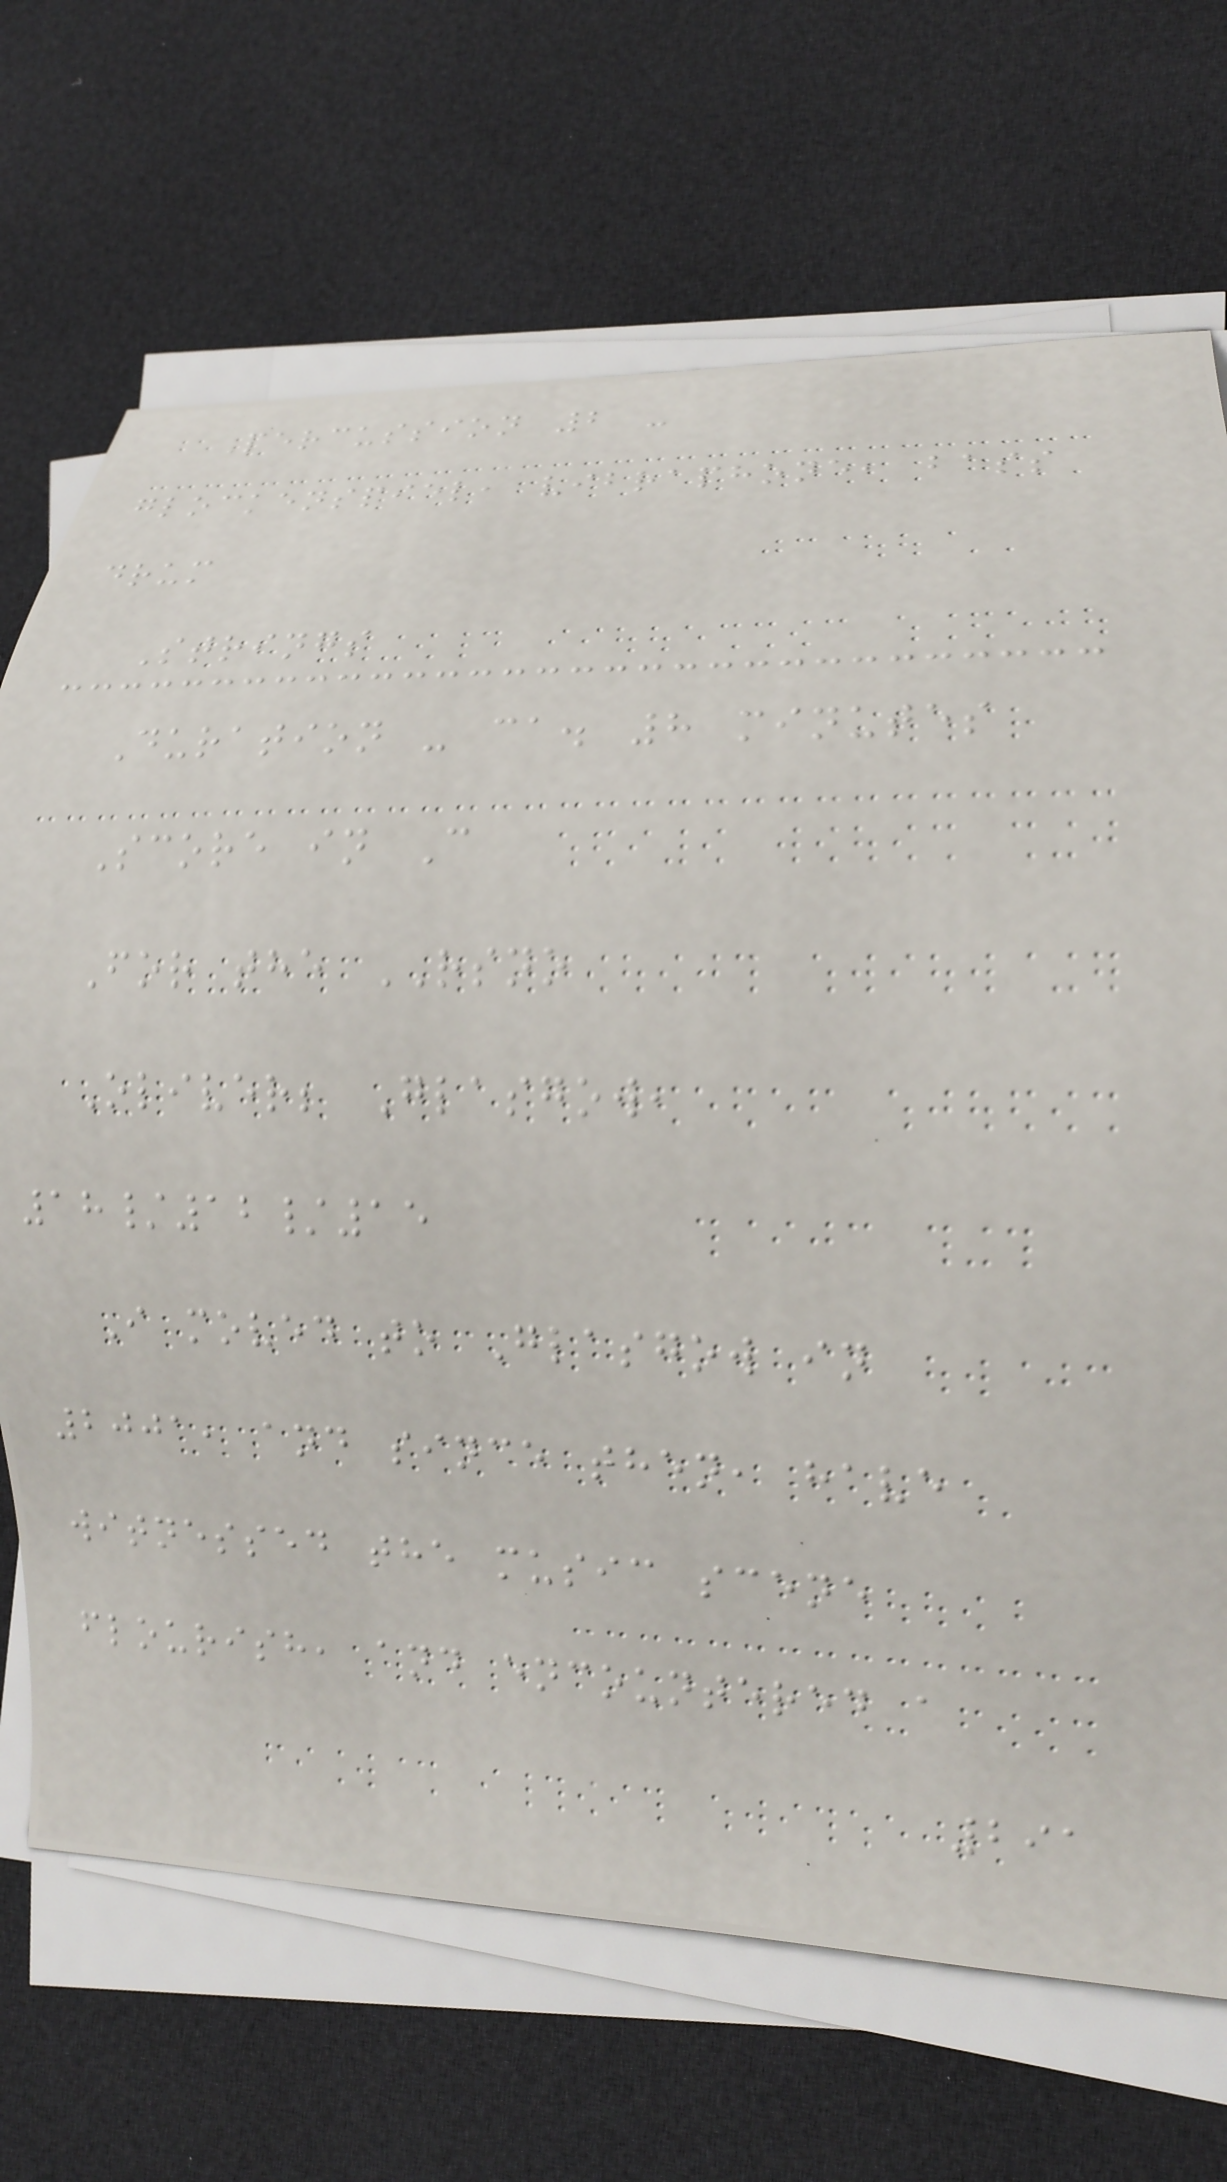Percussion 2 -
glockenspiel, vibraphone, bass
drum
Strings
Duration - ca. 8 minutes
Score in C
For the RSNO
Oliver; Glasgow,
18/12/15
I moved to Glasgow in
2001, and since then, have
witnessed the music scene
flourish, and encountered a
291
